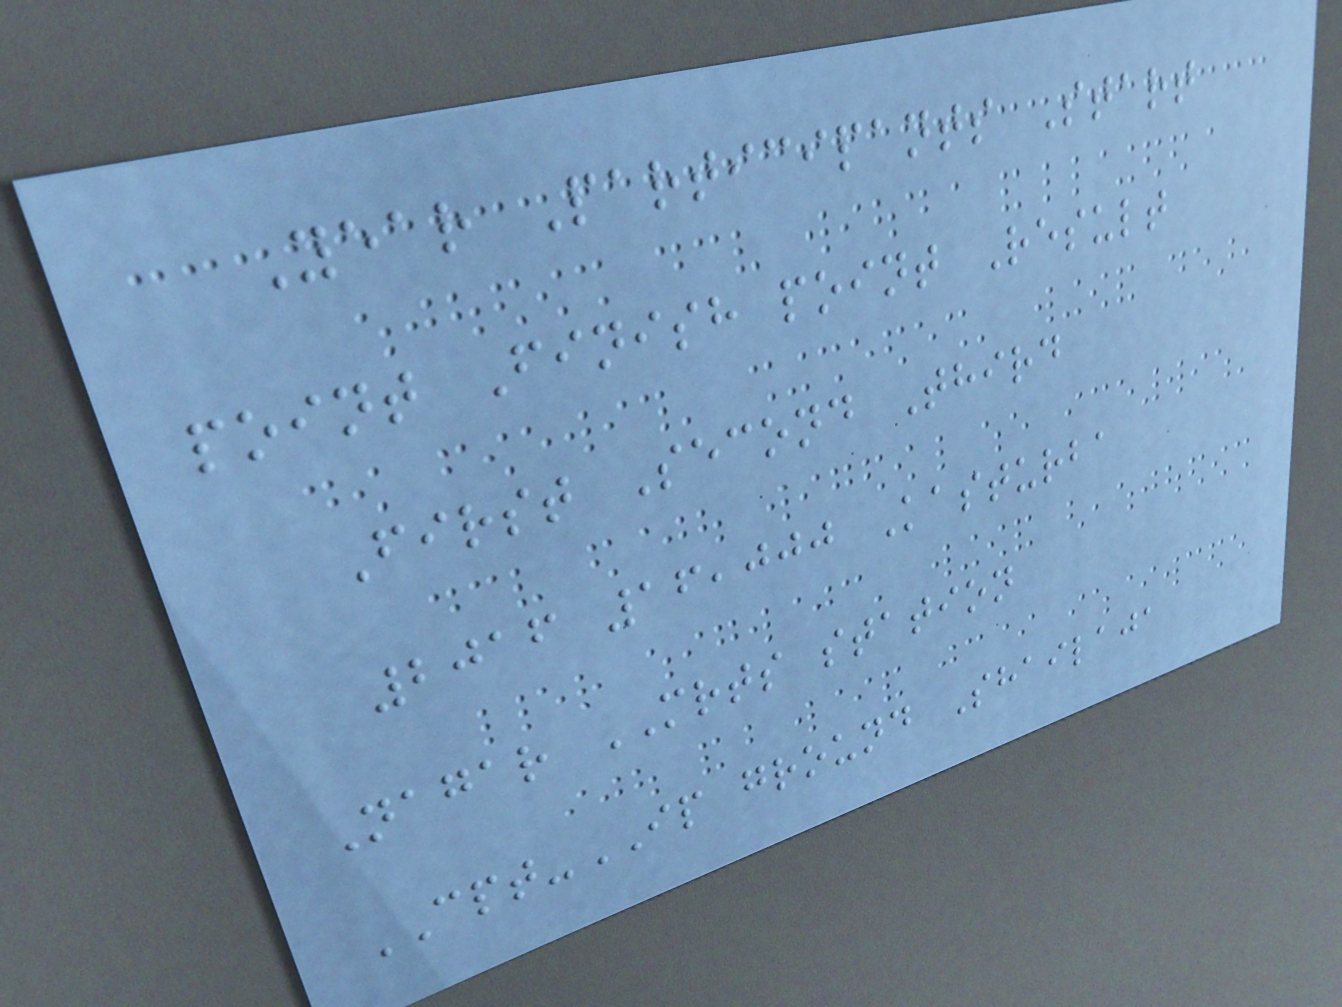Year Participants Start
point Finish point Result
First Second Third
2016 16,000 Kasturba
Nagar MRTS station
CPT-IP ground Shailaja
